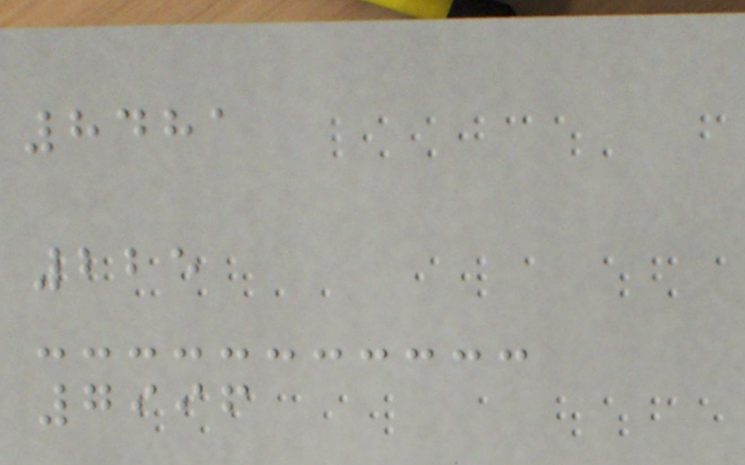8481
225
7996
